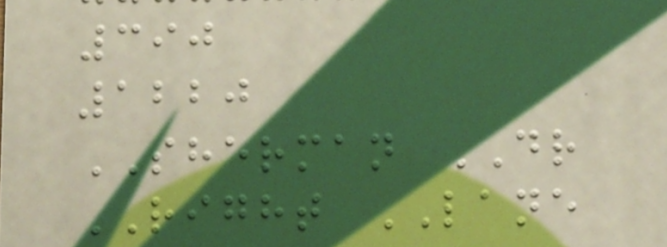390
1220
SHERMAN DR
RIGHT LANE
